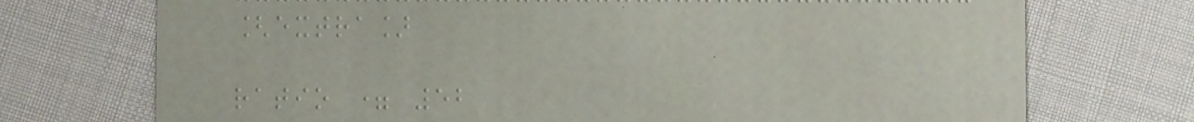[extra]
ratio = 52
